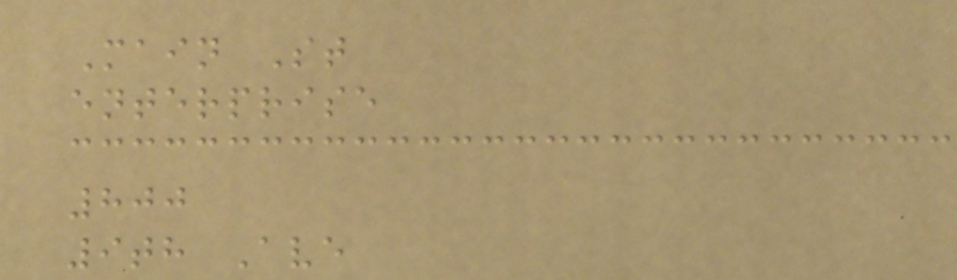Main St
enterprise
800
9th Ave
